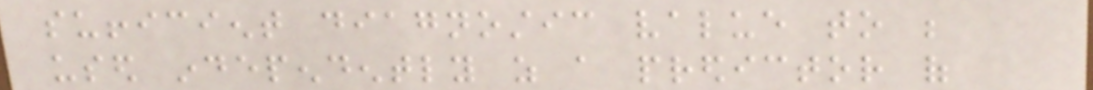sufficient diagnostic value to be
used independently as a predictor of
